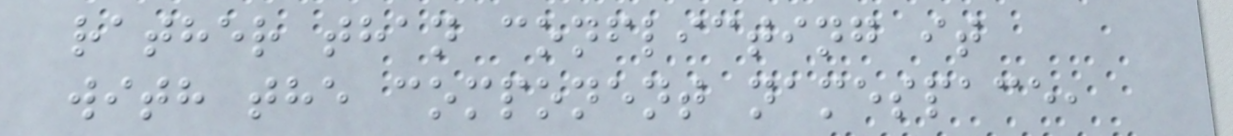rather than conflicting it
with the component namespace,
